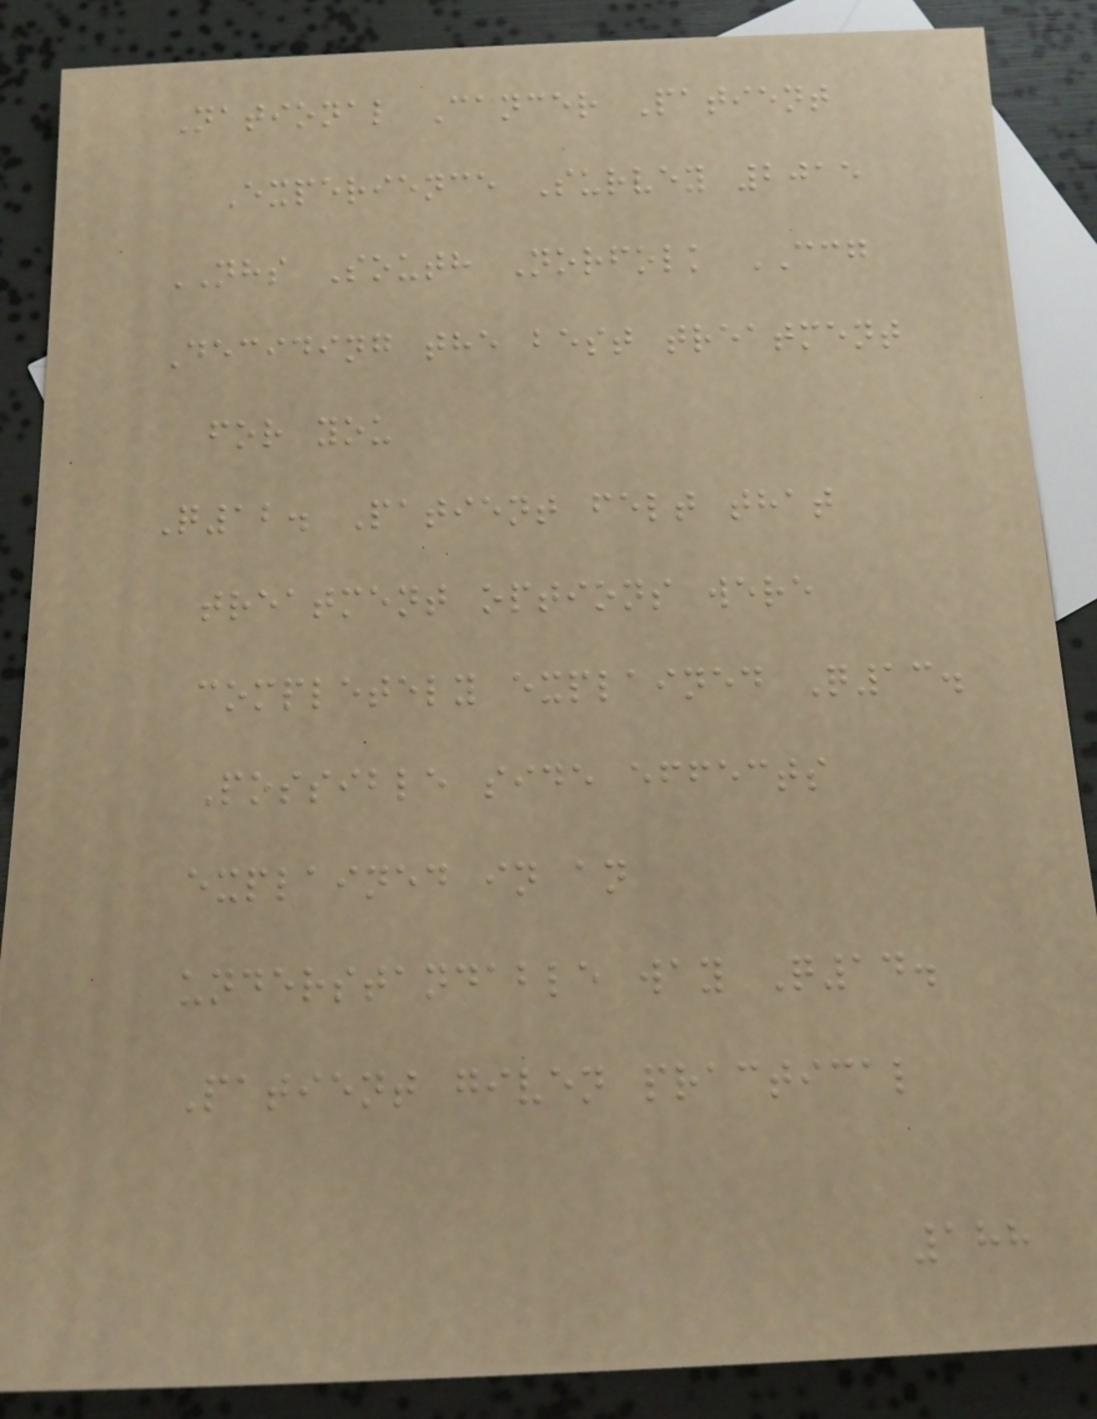National Cancer Patient
Experience Survey 2015
NHS South Norfolk CCG
Deciding the best treatment
for you
Q12. Patient felt that
treatment options were
completely explained Q13.
Possible side effects
explained in an
understandable way Q14.
Patient given practical
188
